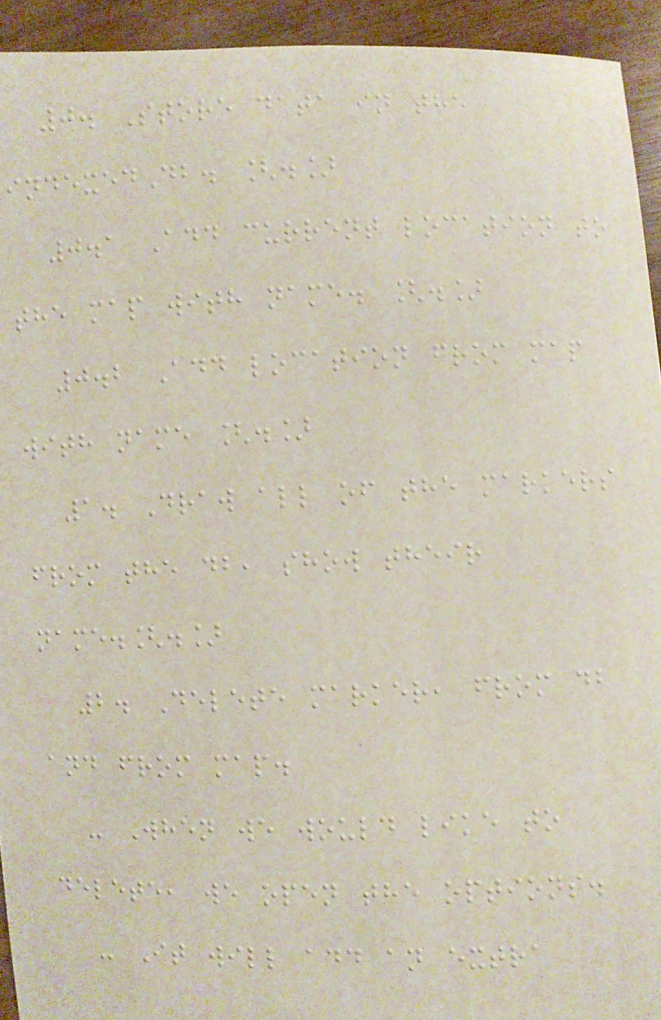0. Store data in the
indexedDb. [.]
0.1 Add current location to
the map with name. [.]
0.2 Add location from map
with name [.]
1. Draw all of the markers
from the db, show their
name.[.]
2. Delete marker, from db
and from map.
- When we would like to
delete, we open the options.
- It will add an extra
